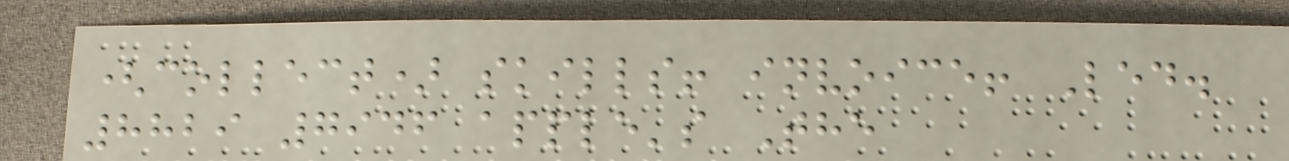(collect) skills! invoice! Led.
8829 7946 apple's The
